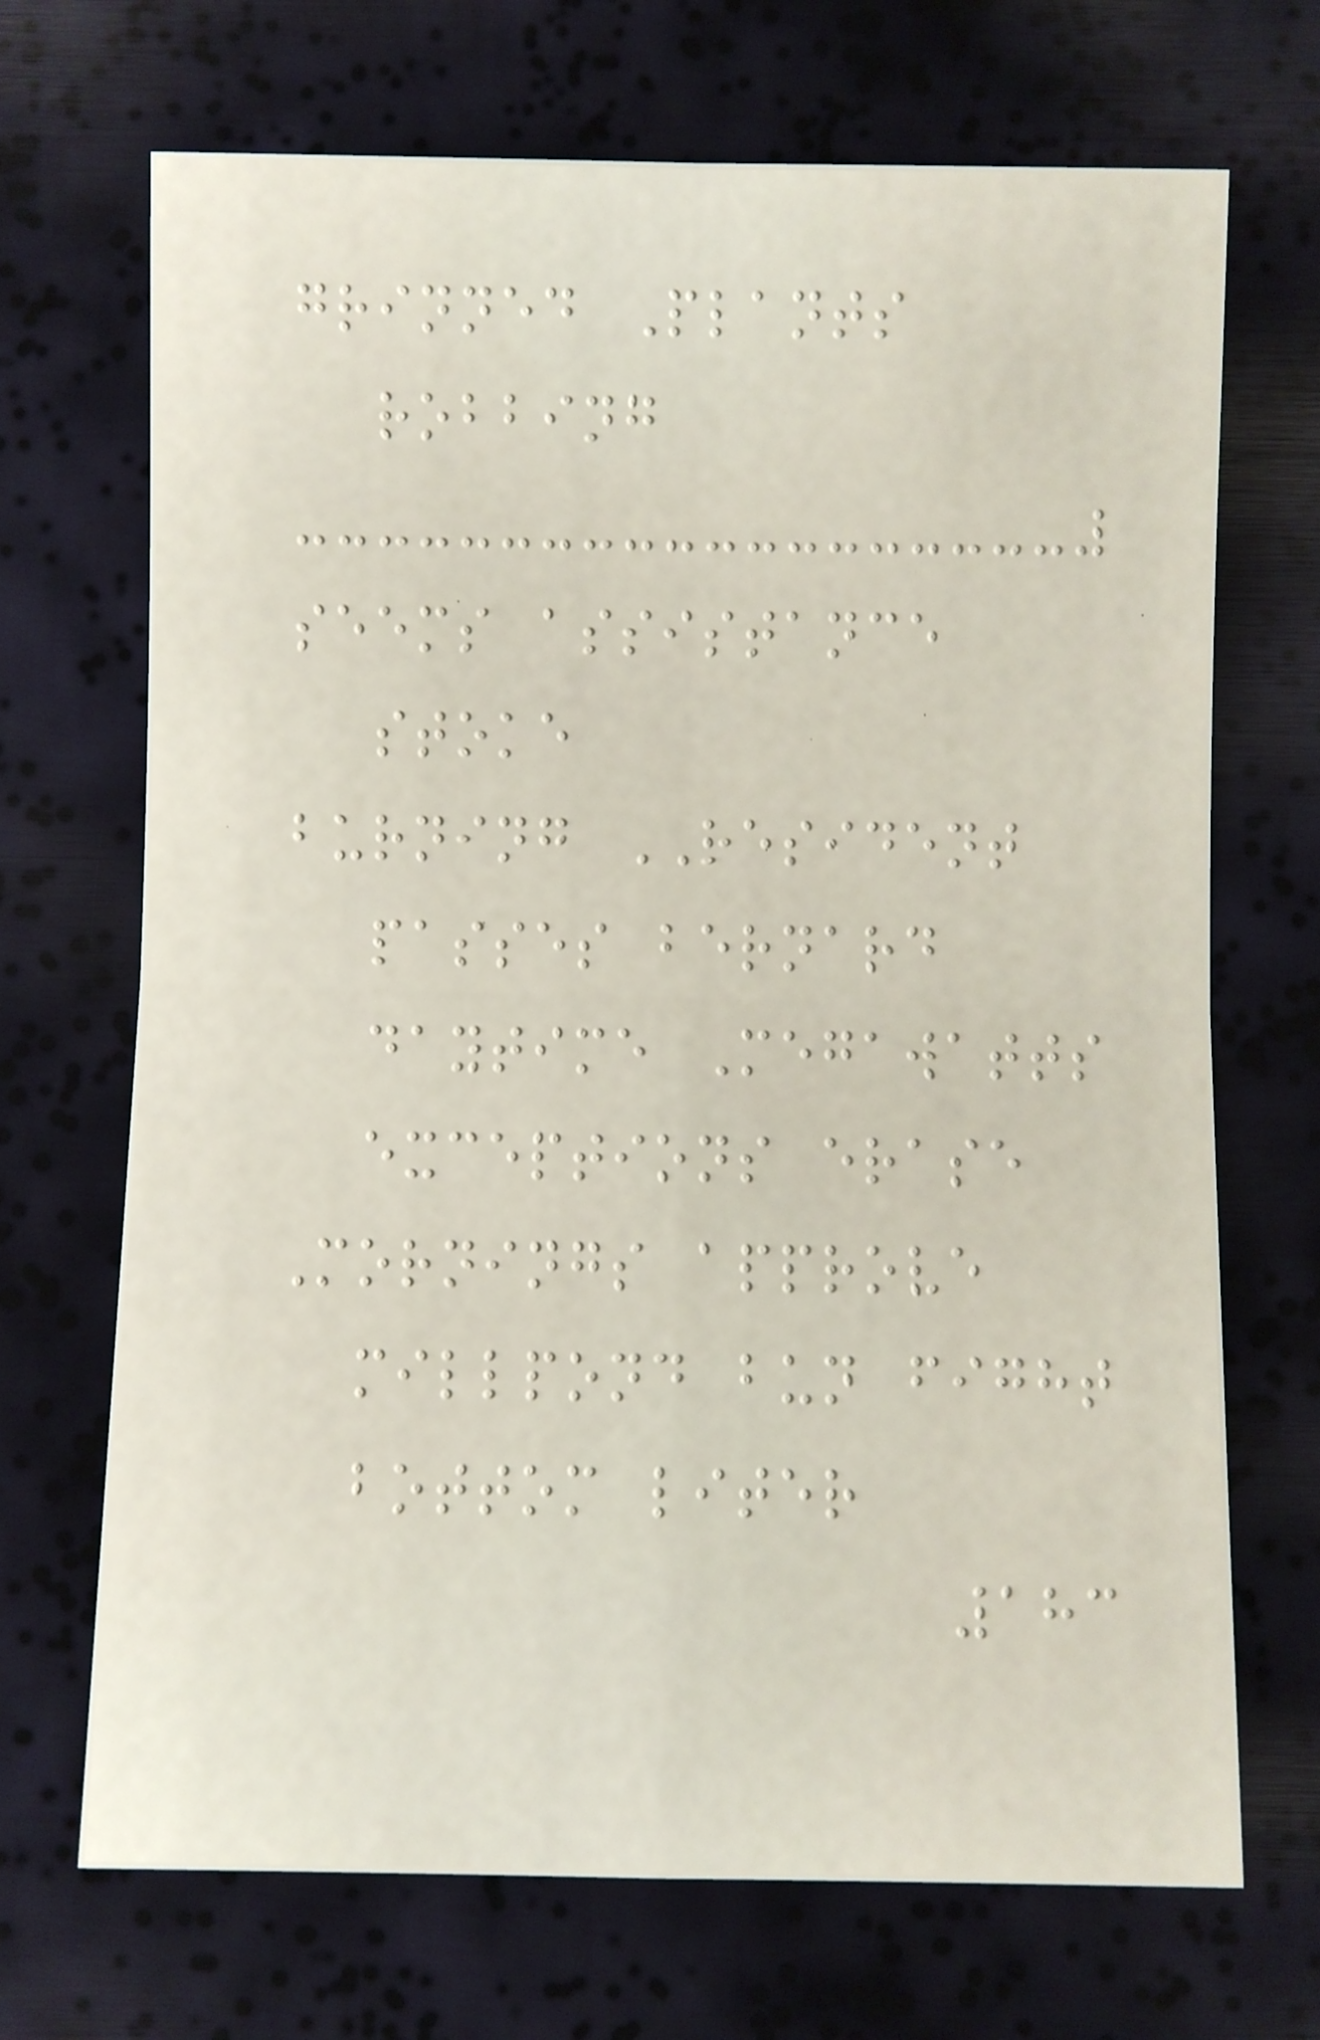grinned Plants
robbing
seems assistance
stoke
burning RESIDENT
passes bernard
daytime Megawatts
exceptions erase
Mornings approve
millpond bun fight
bottom liter
183
